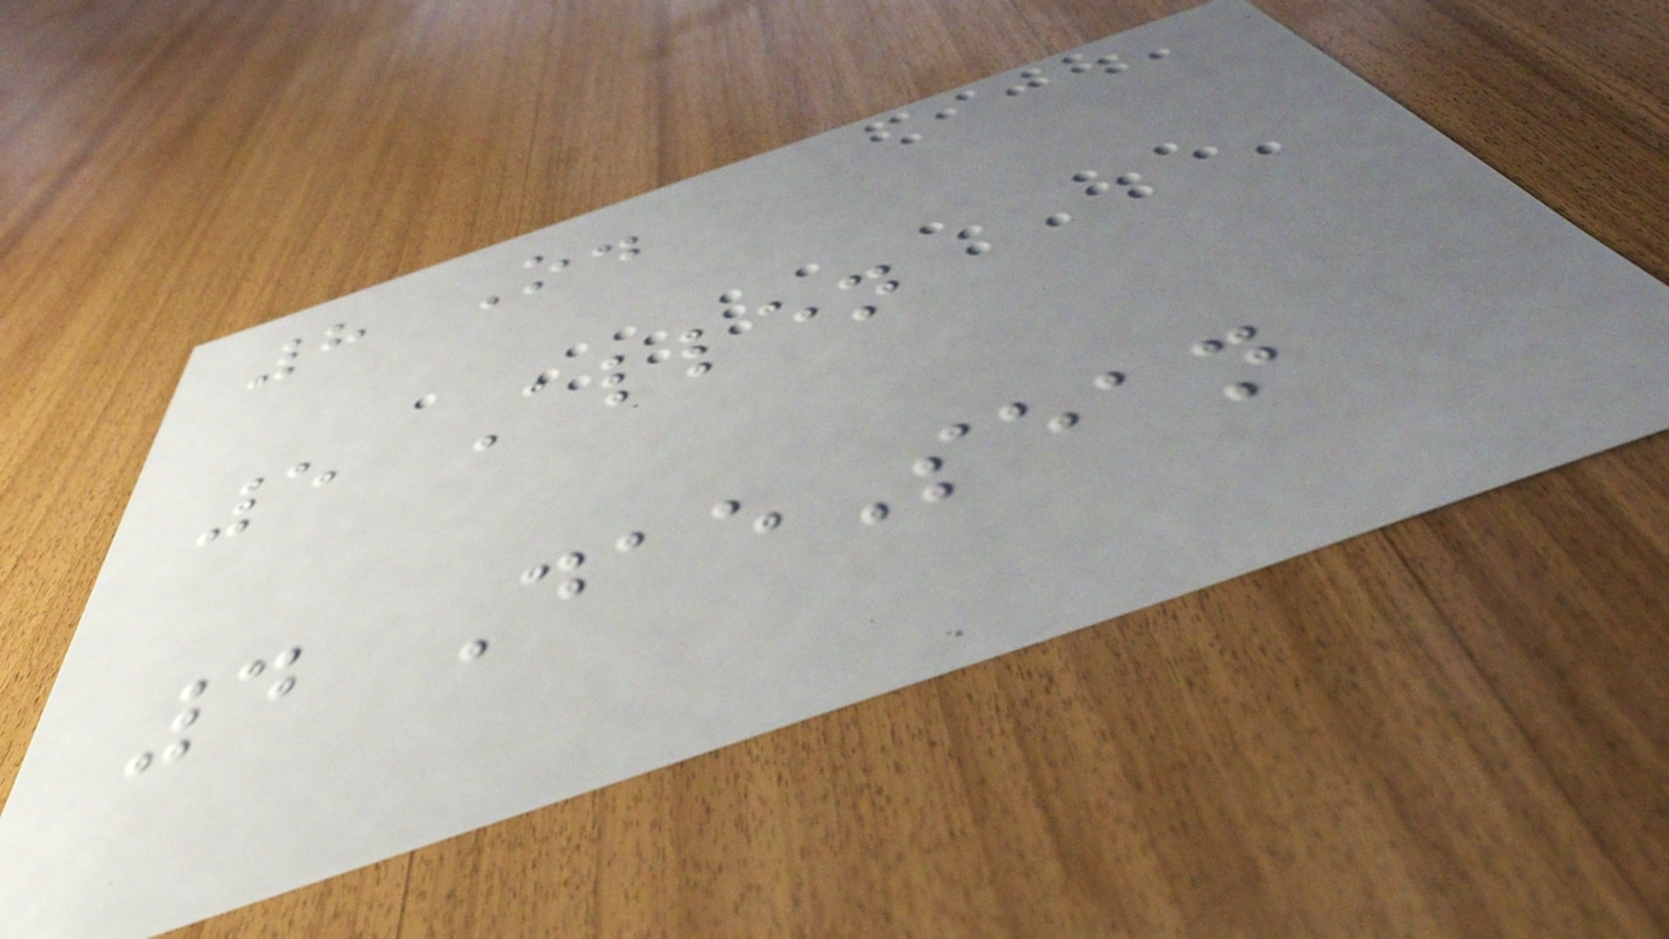8 O.
5 Allen
4 DaeSean
